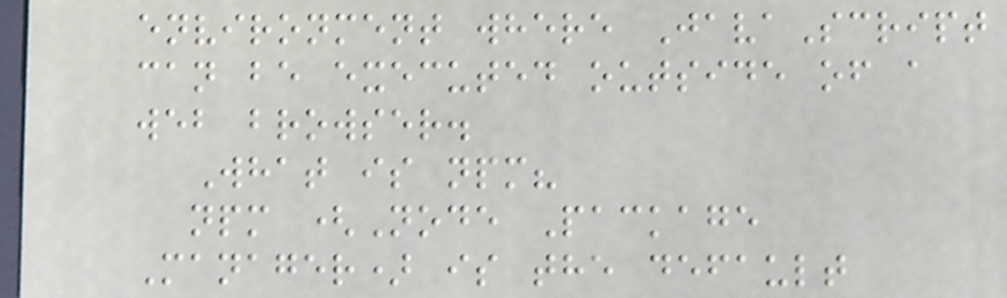environment where JavaScript
can be executed outside of a
web browser.
What is npm?
npm (Node Package
Manager) is the default
